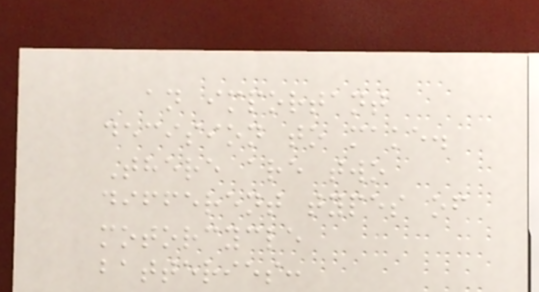an important
decision to make.
There are two
different types of
motorcycle
batteries:
